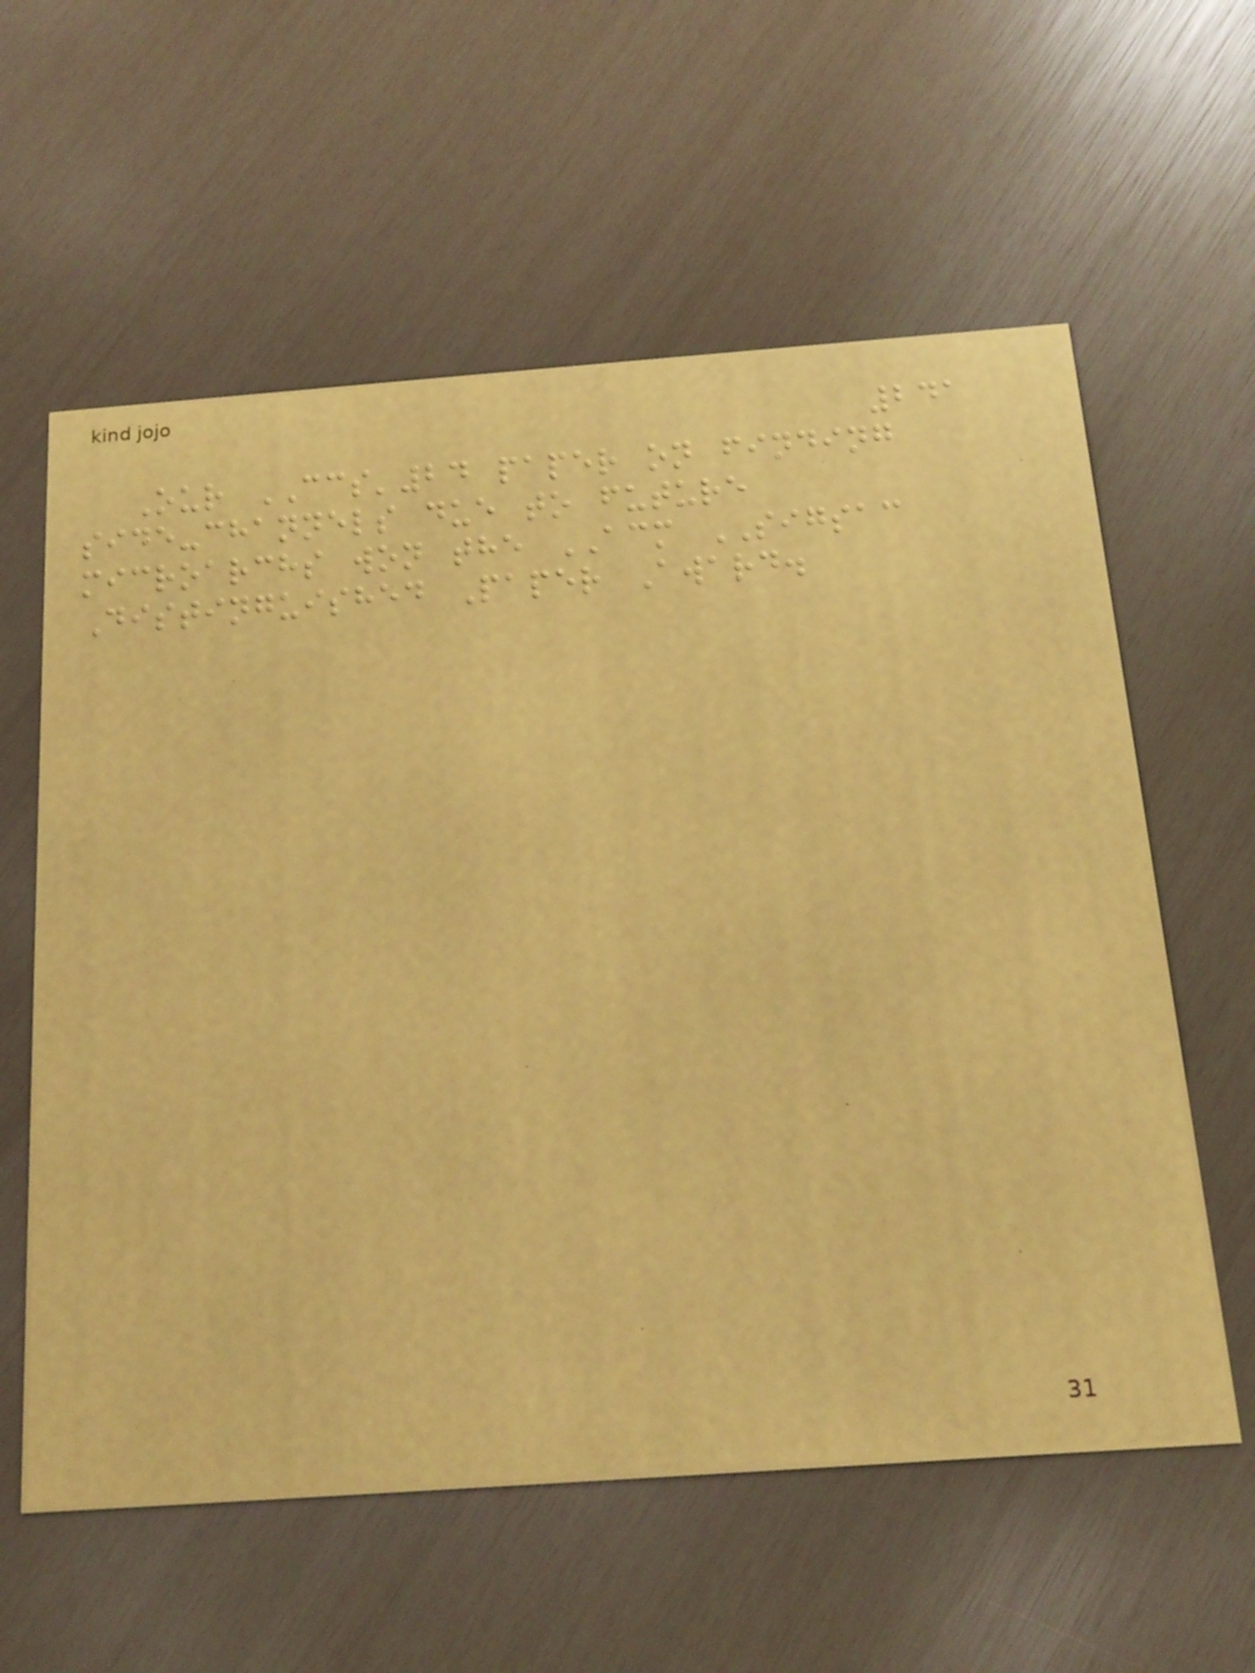241
Our CCS'24 paper on finding
side-channels due to future
microarchs won the ACM SIGSAC
Distinguished Paper Award.
